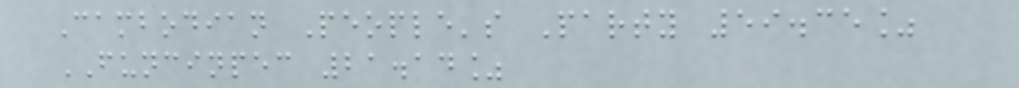Cambodian People's Party 59.35%
FUNCINPEC 21.14%
